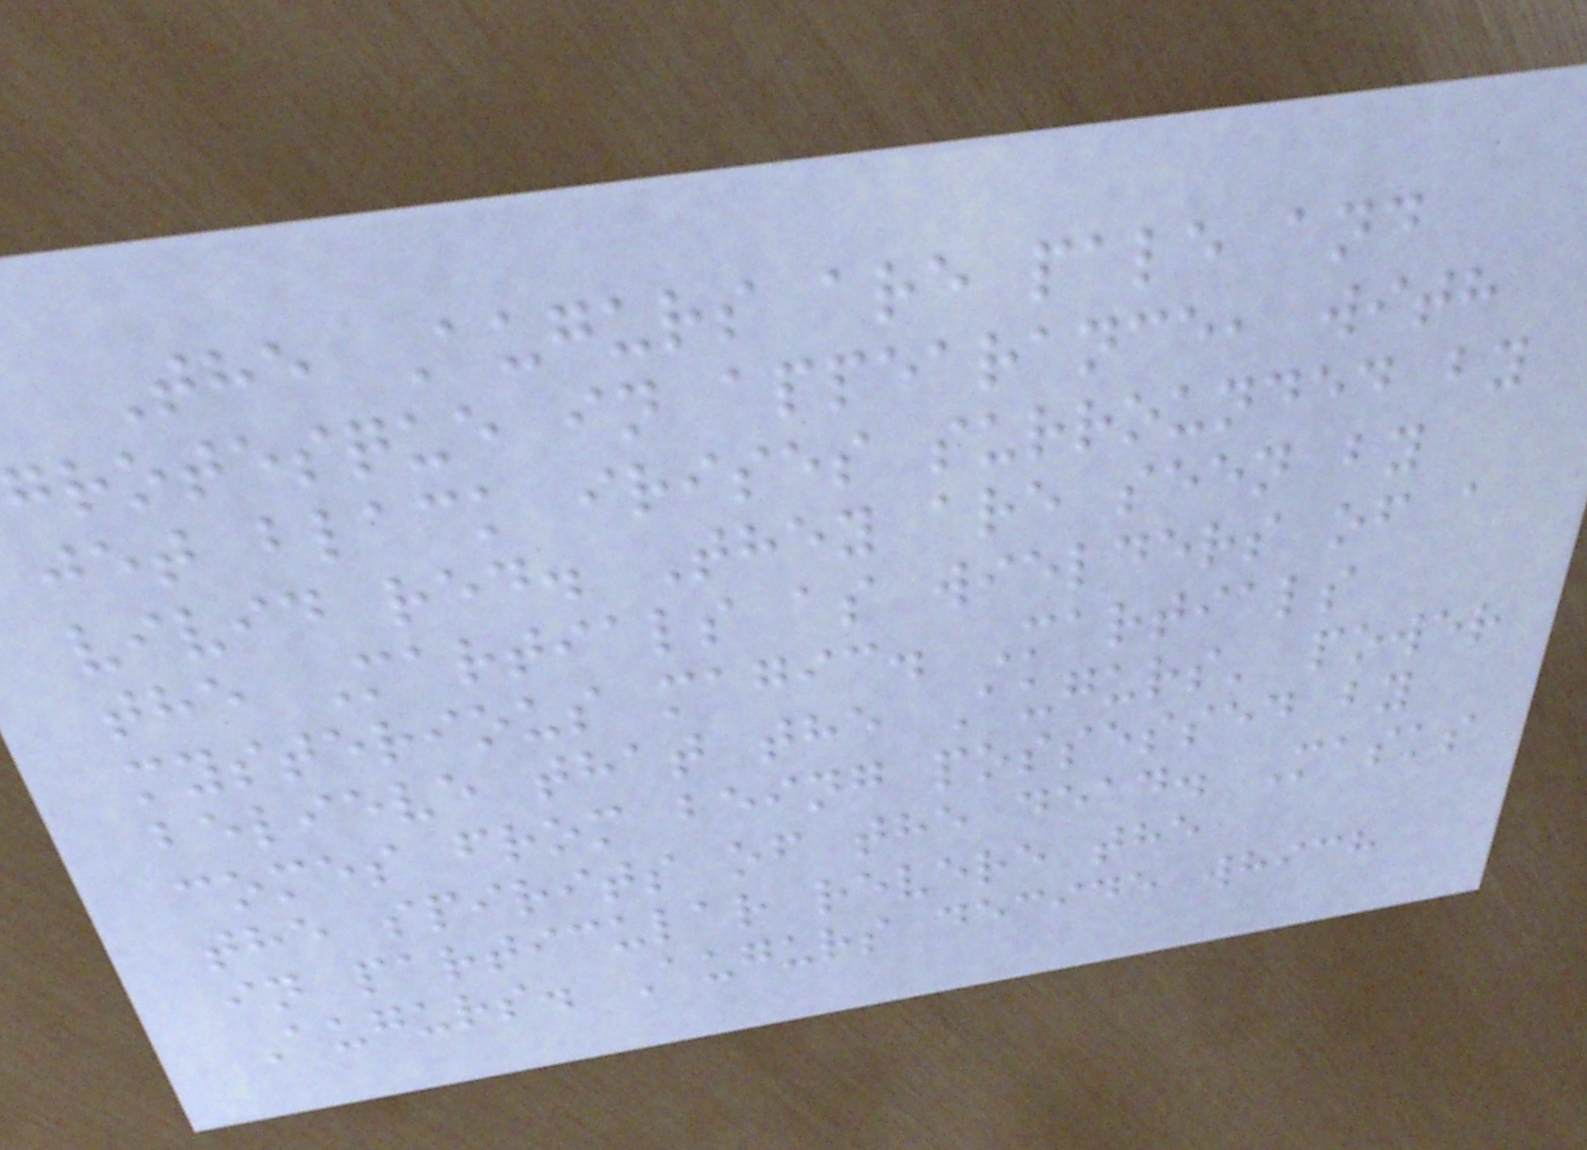The Augurs are pale and
grotesque in appearance, with
jet black irises surrounded by
vivid red. They are seen by
the Martials as wielders of a
mysterious magic. Martials
believe that the Augurs' power
comes from being possessed by
the spirits of the dead. Masks
in particular revere the
Augurs. Augurs decide which
